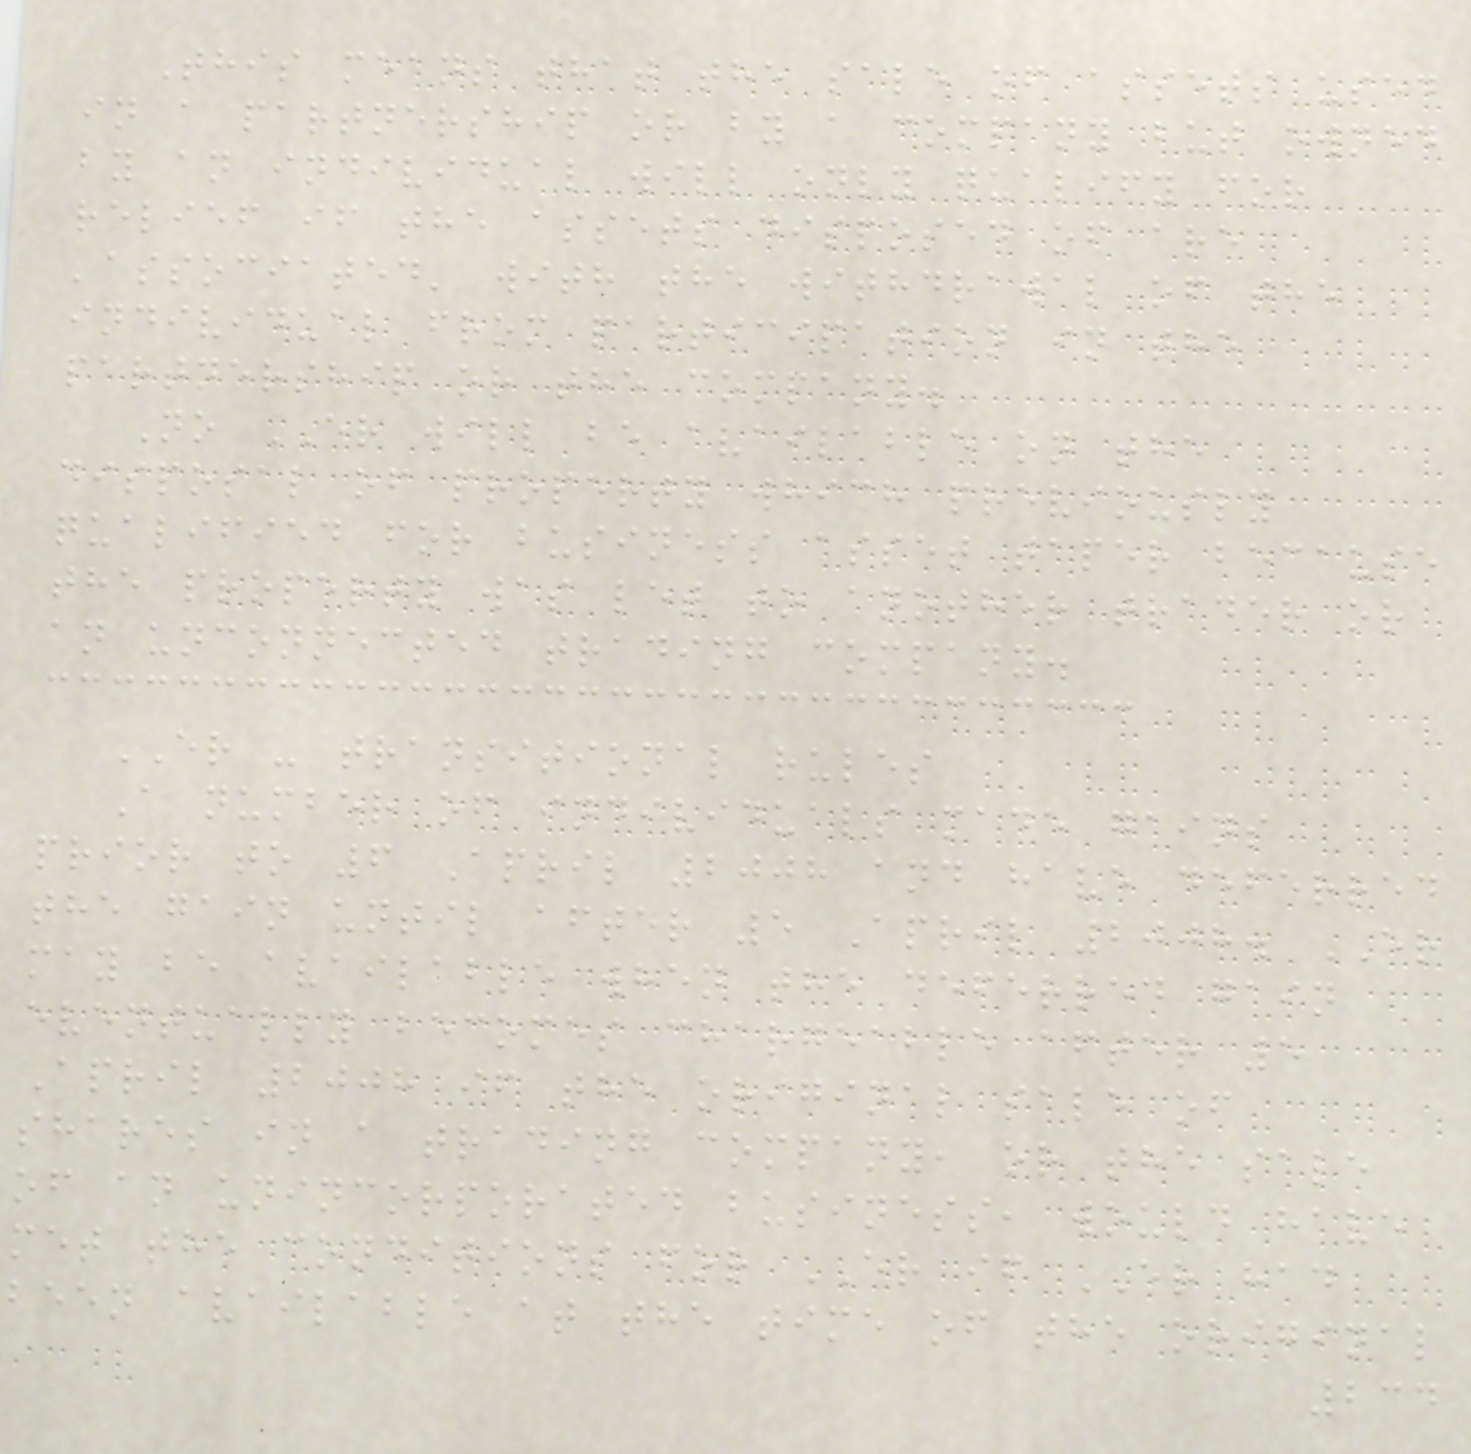This means that the sale of assets used
in a partnership or by a company but owned
by an individual will only qualify for
relief if the assets disposed of are
'associated' with the withdrawal of the
individual from participation in the
partnership or the company.
No ER will be available on the
disposal of property which previously
qualified for business asset taper because
the property was let to another trader or
an unconnected trading company.
ER - transitional rules
A number of individuals made gains
prior to 6 April 2008 and have deferred
the gain until after 5 April 2008. ER
may be available when the deferred gain
eventually becomes chargeable after 5
April 2008 if the original sale of
shares in a trading company, or the sale
of an unincorporated business, would have
met the conditions for ER if ER had
been available at the time of the original
234
